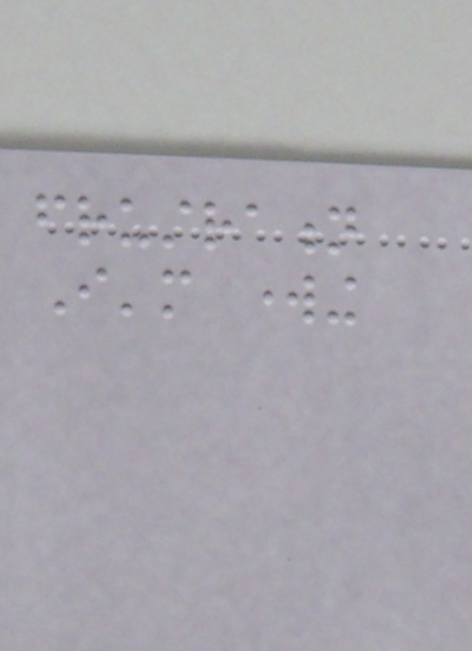frustration
I'm working
